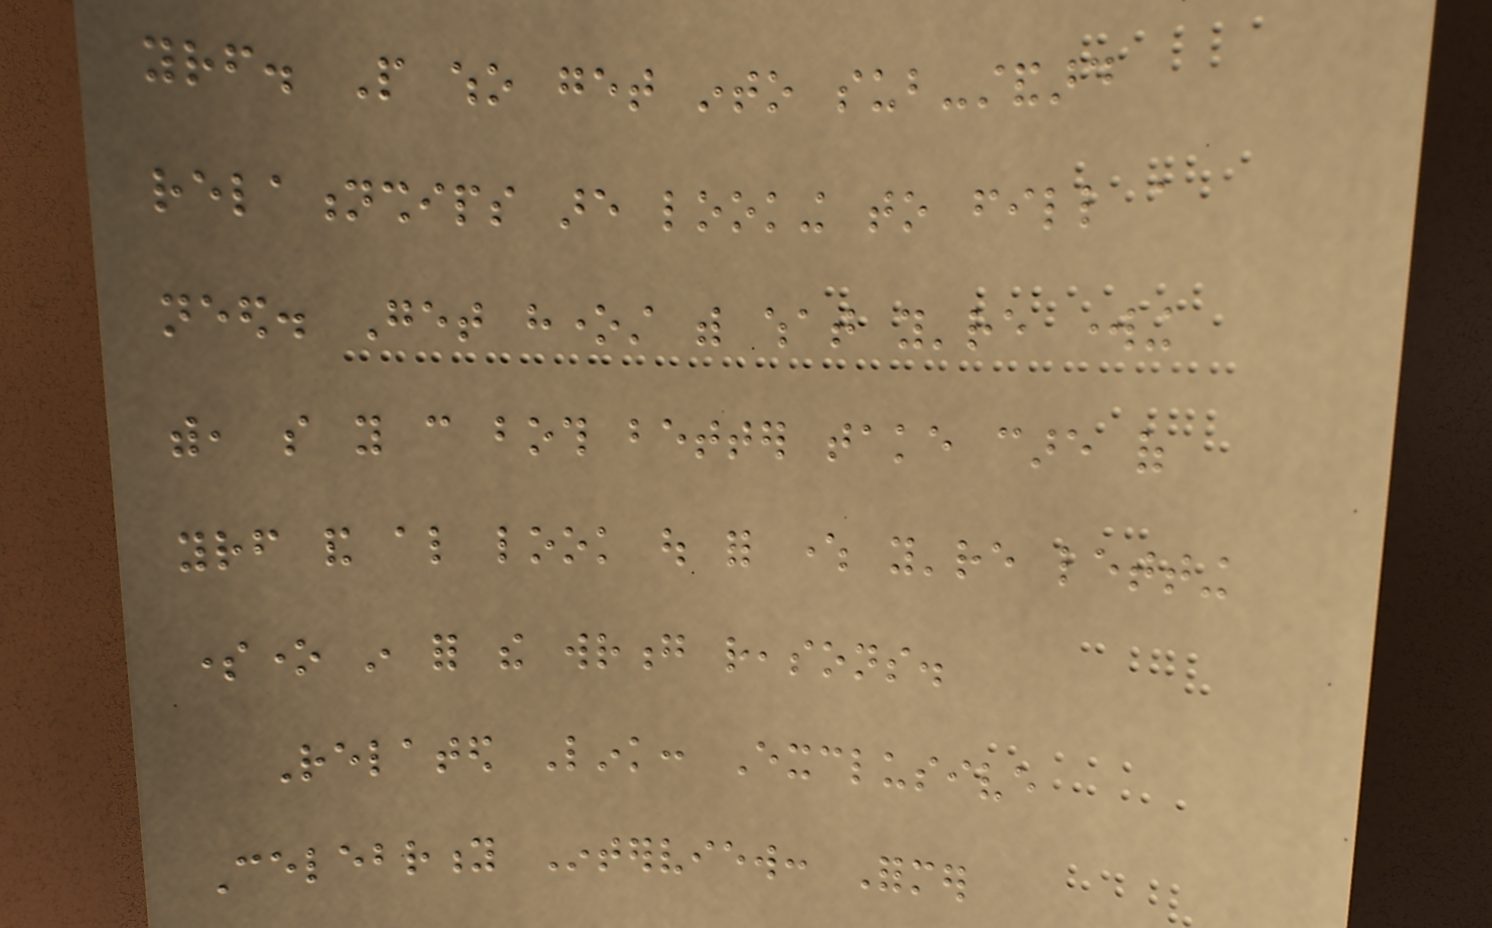yourself. People who get into sub-standard
relationships are looking to fill a
need. Get honest with what you're working
with, so you can both better take care of
yourself and also look out for where you're letting
someone in for the wrong reasons.
Related Link: Exclusive
Celebrity Interview: Former
